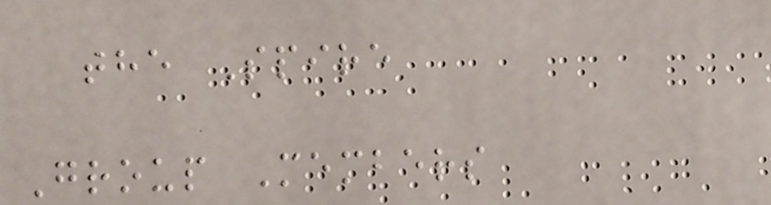the Spire
Group Members
